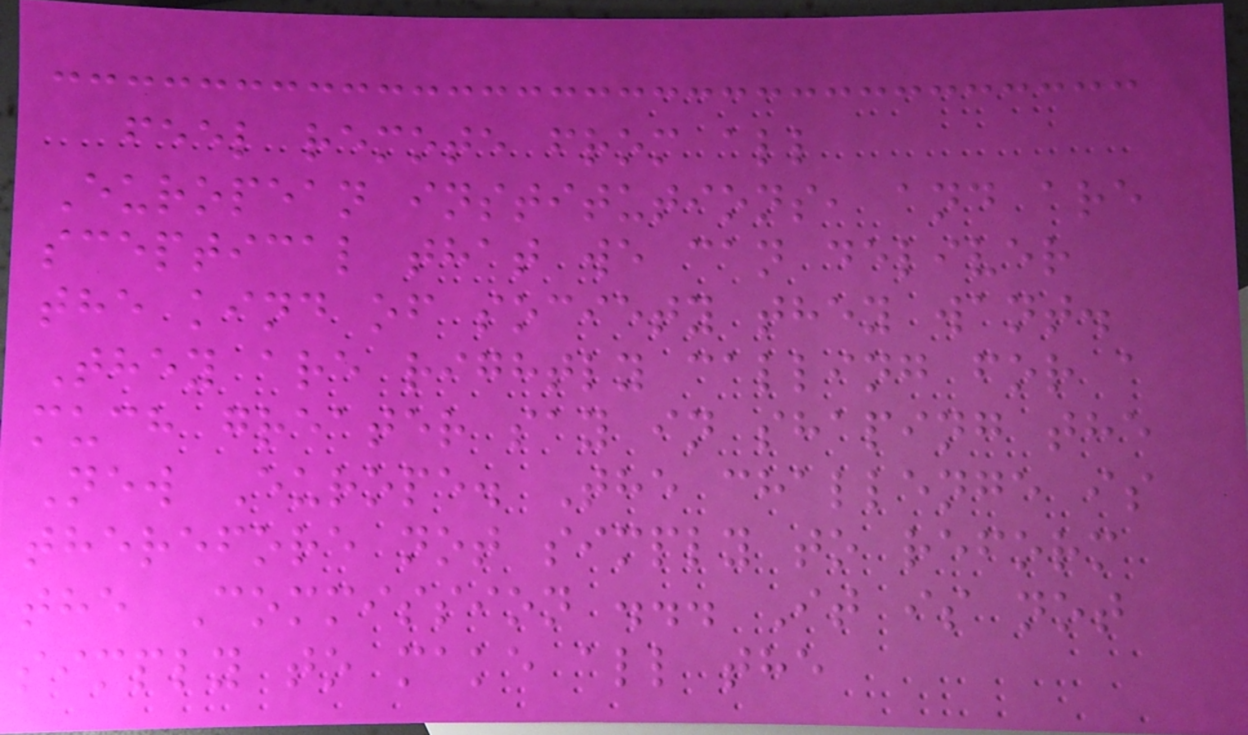feel remote from all
European institutions, and are
sceptical that we can deliver
the kind of society they want.
They are rightly calling for a
much greater say in shaping the
New Europe. The challenge is
therefore not simply to reform
the Commission ... It is not
simply to make all the
